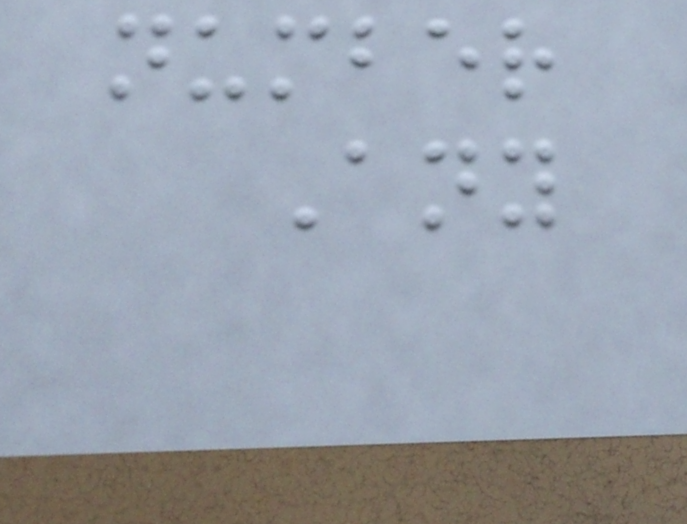number
Any
